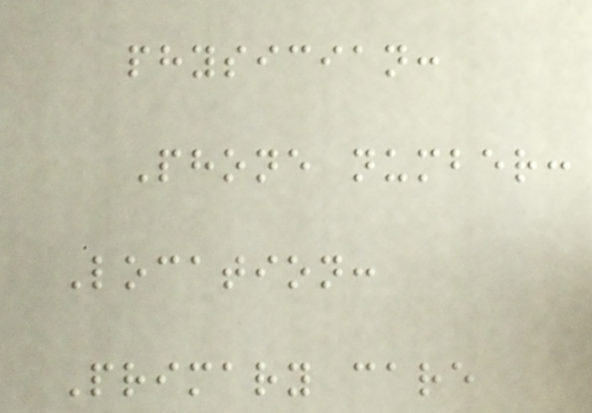physician:
Phone number:
Location:
Primary care
